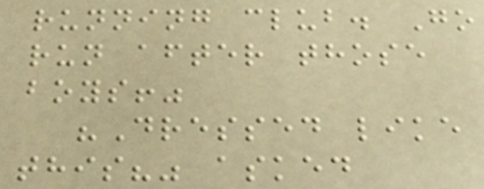running club. Go
run after those
boys!"
"Dressed like
this?" asked
